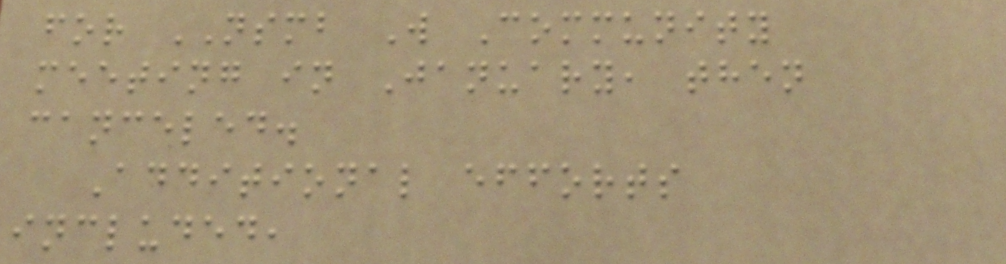for NSMB W Community
meeting in January, then
canceled.
Additional efforts
included,
